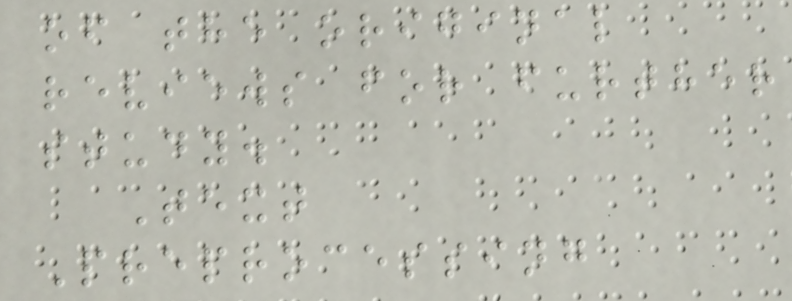of the original
reviews for further
study.
Text
Preprocessing
